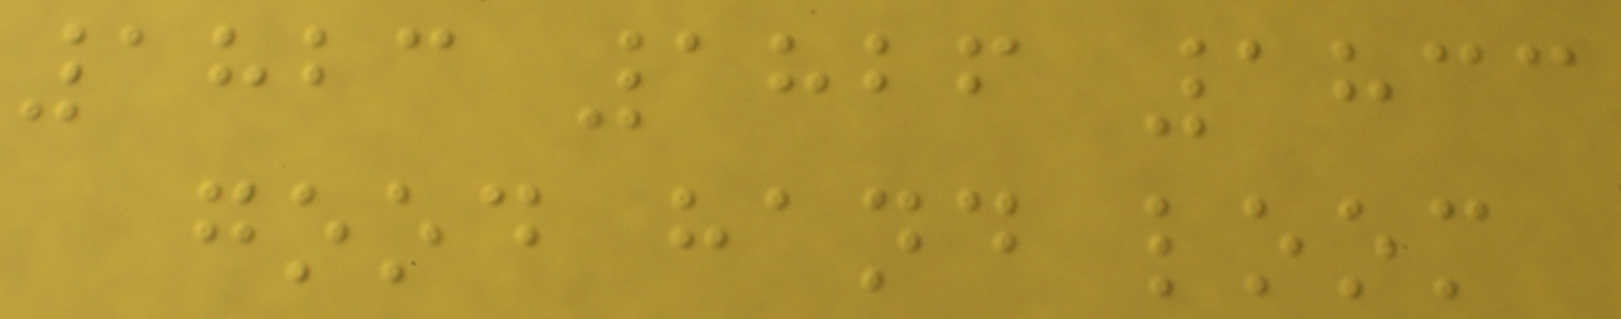1823 1826 1833
good hand loom
